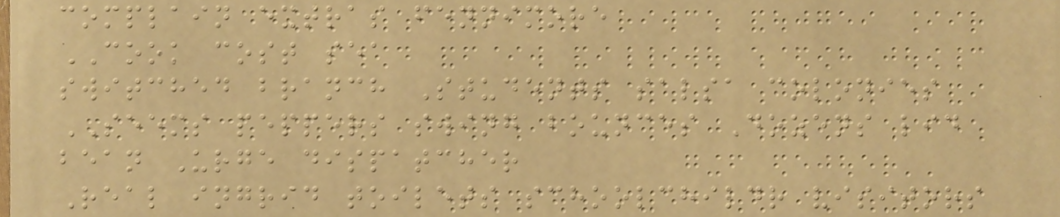complain extras fennimore
COOK cost sea
switched branch Students salsa colonies
SEEMS peppers swing bounces Dozens lid
bean Urge dispatcher
Real ingrid toilets schoolchildr visitors
